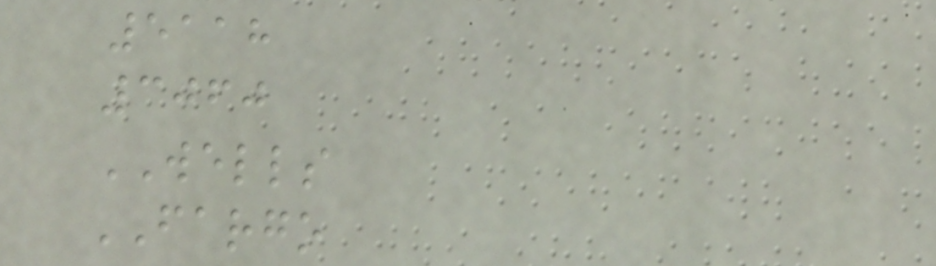5118
3060
WELLS
FARGO
